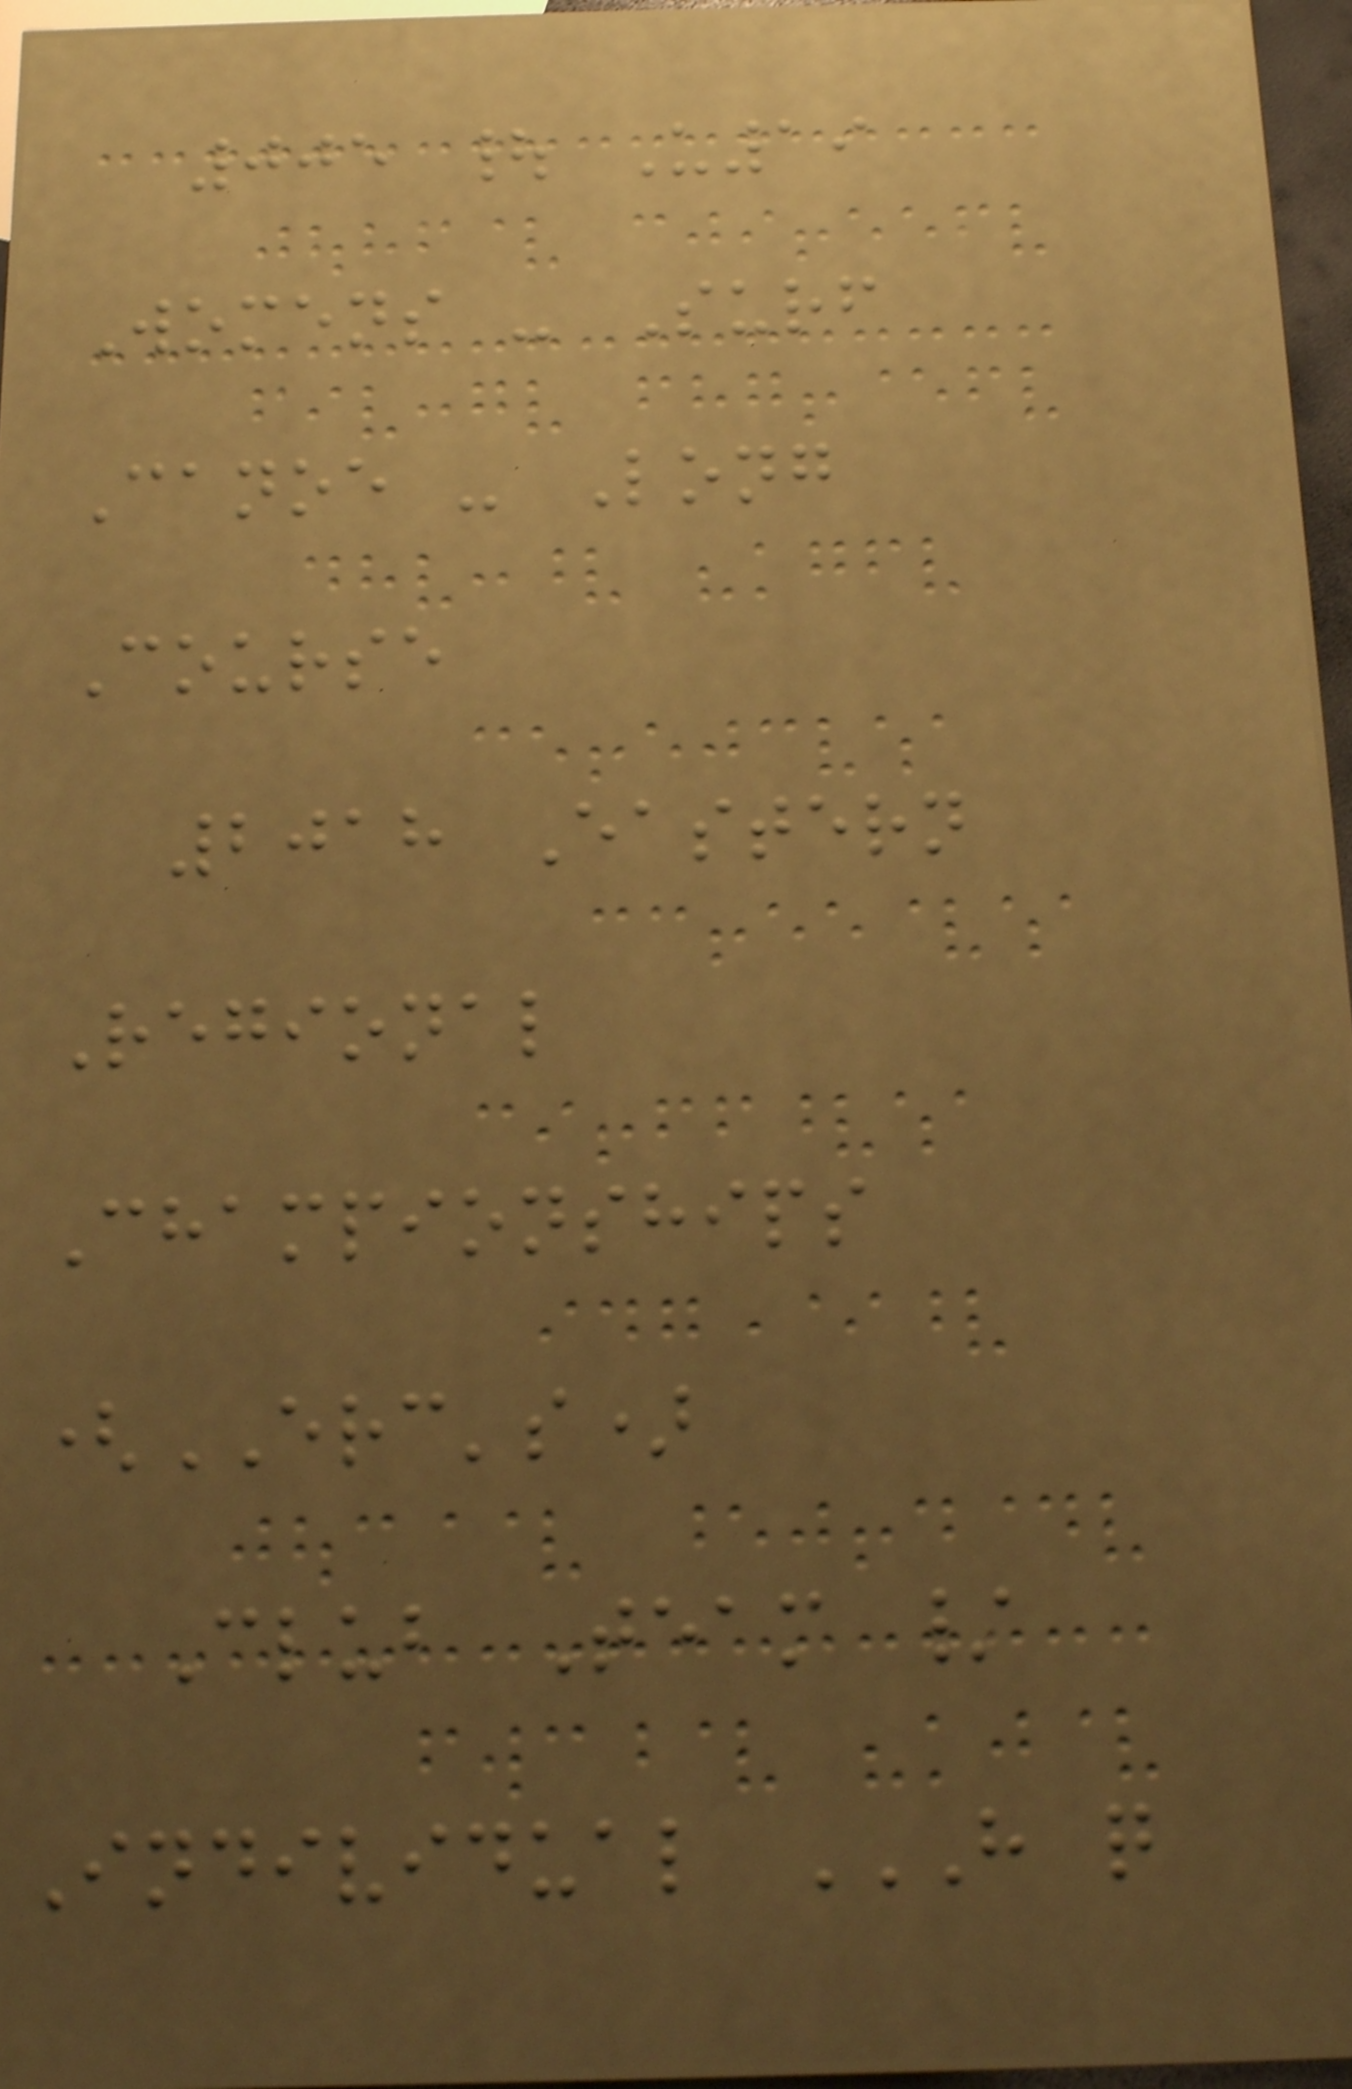005 | U19
Womens - Surf
Canoe - Long
Course
2018 Eastern
Regional
Championships
(ERC's)
Club Team /
Individual H Q
